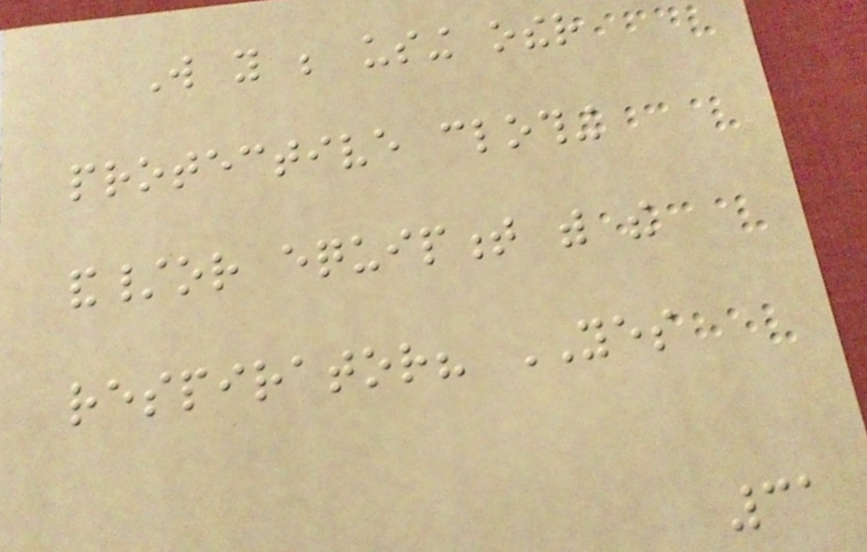Will you be using other
protective clothing
and/or equipment with the
respirator? YES
31
